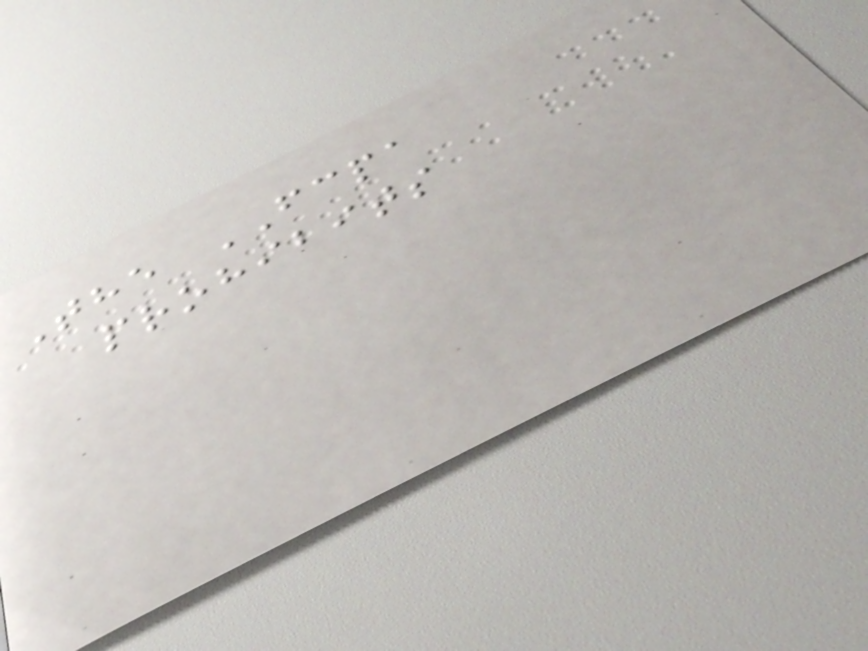The FCPA
prohibits
